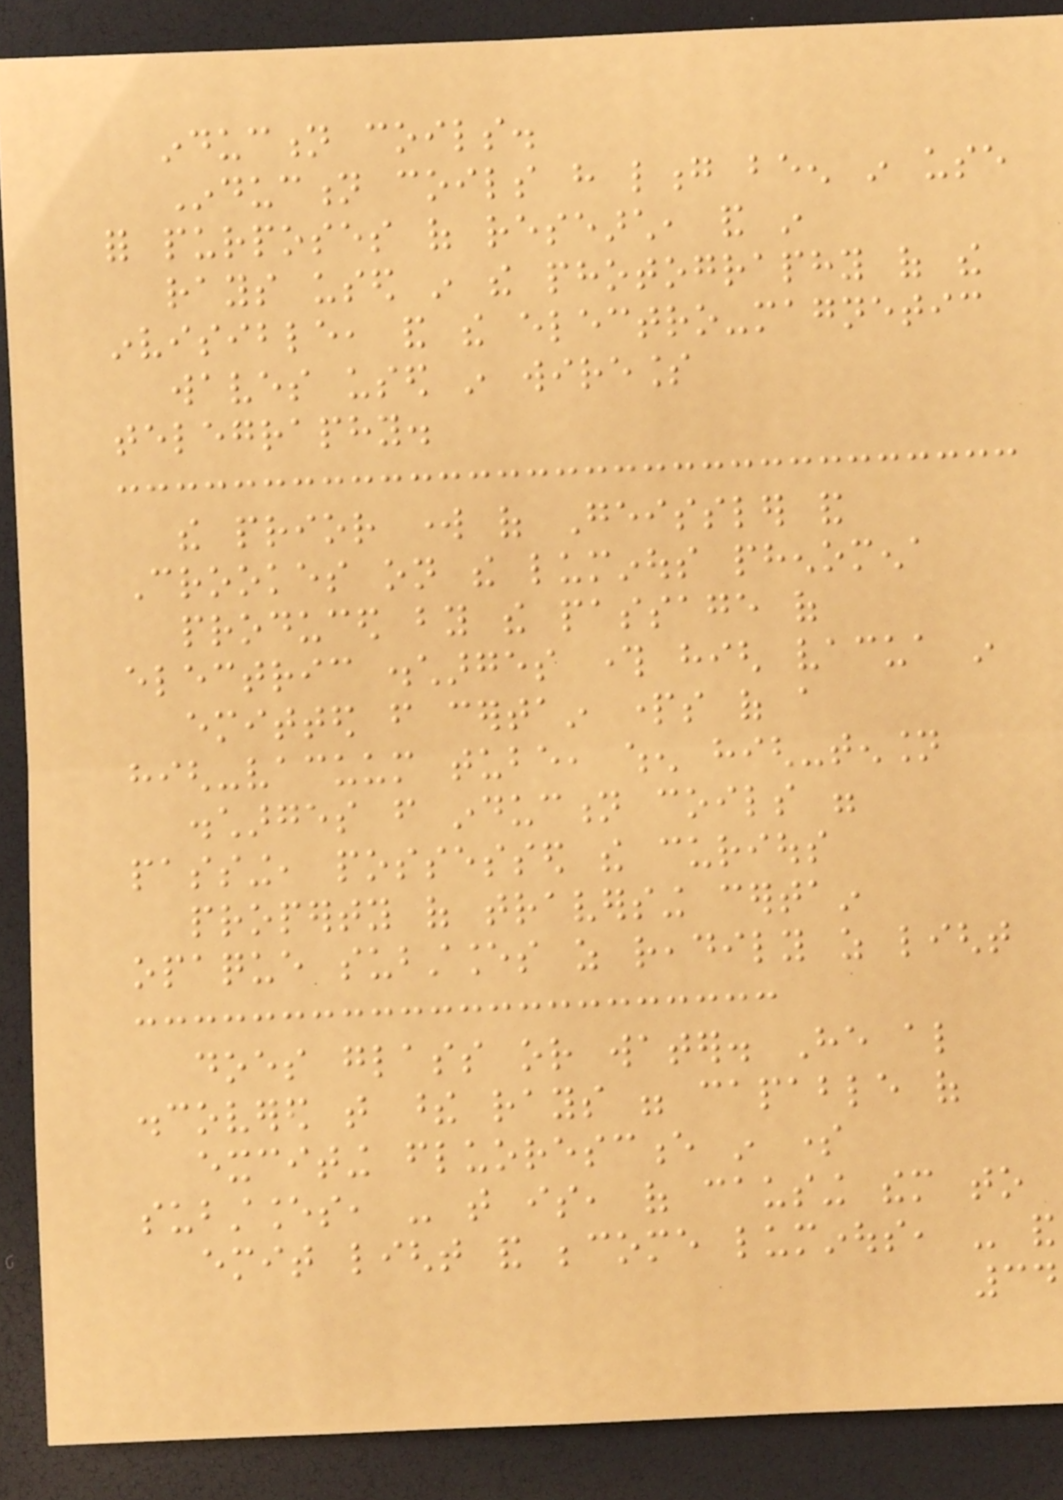induction coils.
Induction coils have long been in use
for purposes of research, and in
rays used in the photography of the
invisible, and the electro-magnetic
waves used in wireless
telegraphy.
the prior work of Geissler and
Crookes on the luminous phenomena
produced by the passage of
electric discharges through high vacua in
emitted from certain parts of a
high-vacuum tube, when high-tension
discharges from induction coils were
passing, possessed the curious
property of traversing certain
opaque substances as readily as light
does glass or water. He also
discovered that these rays were capable of
exciting fluorescence in some
substances, - that is, of causing them to
emit light and become luminous, - and
34
